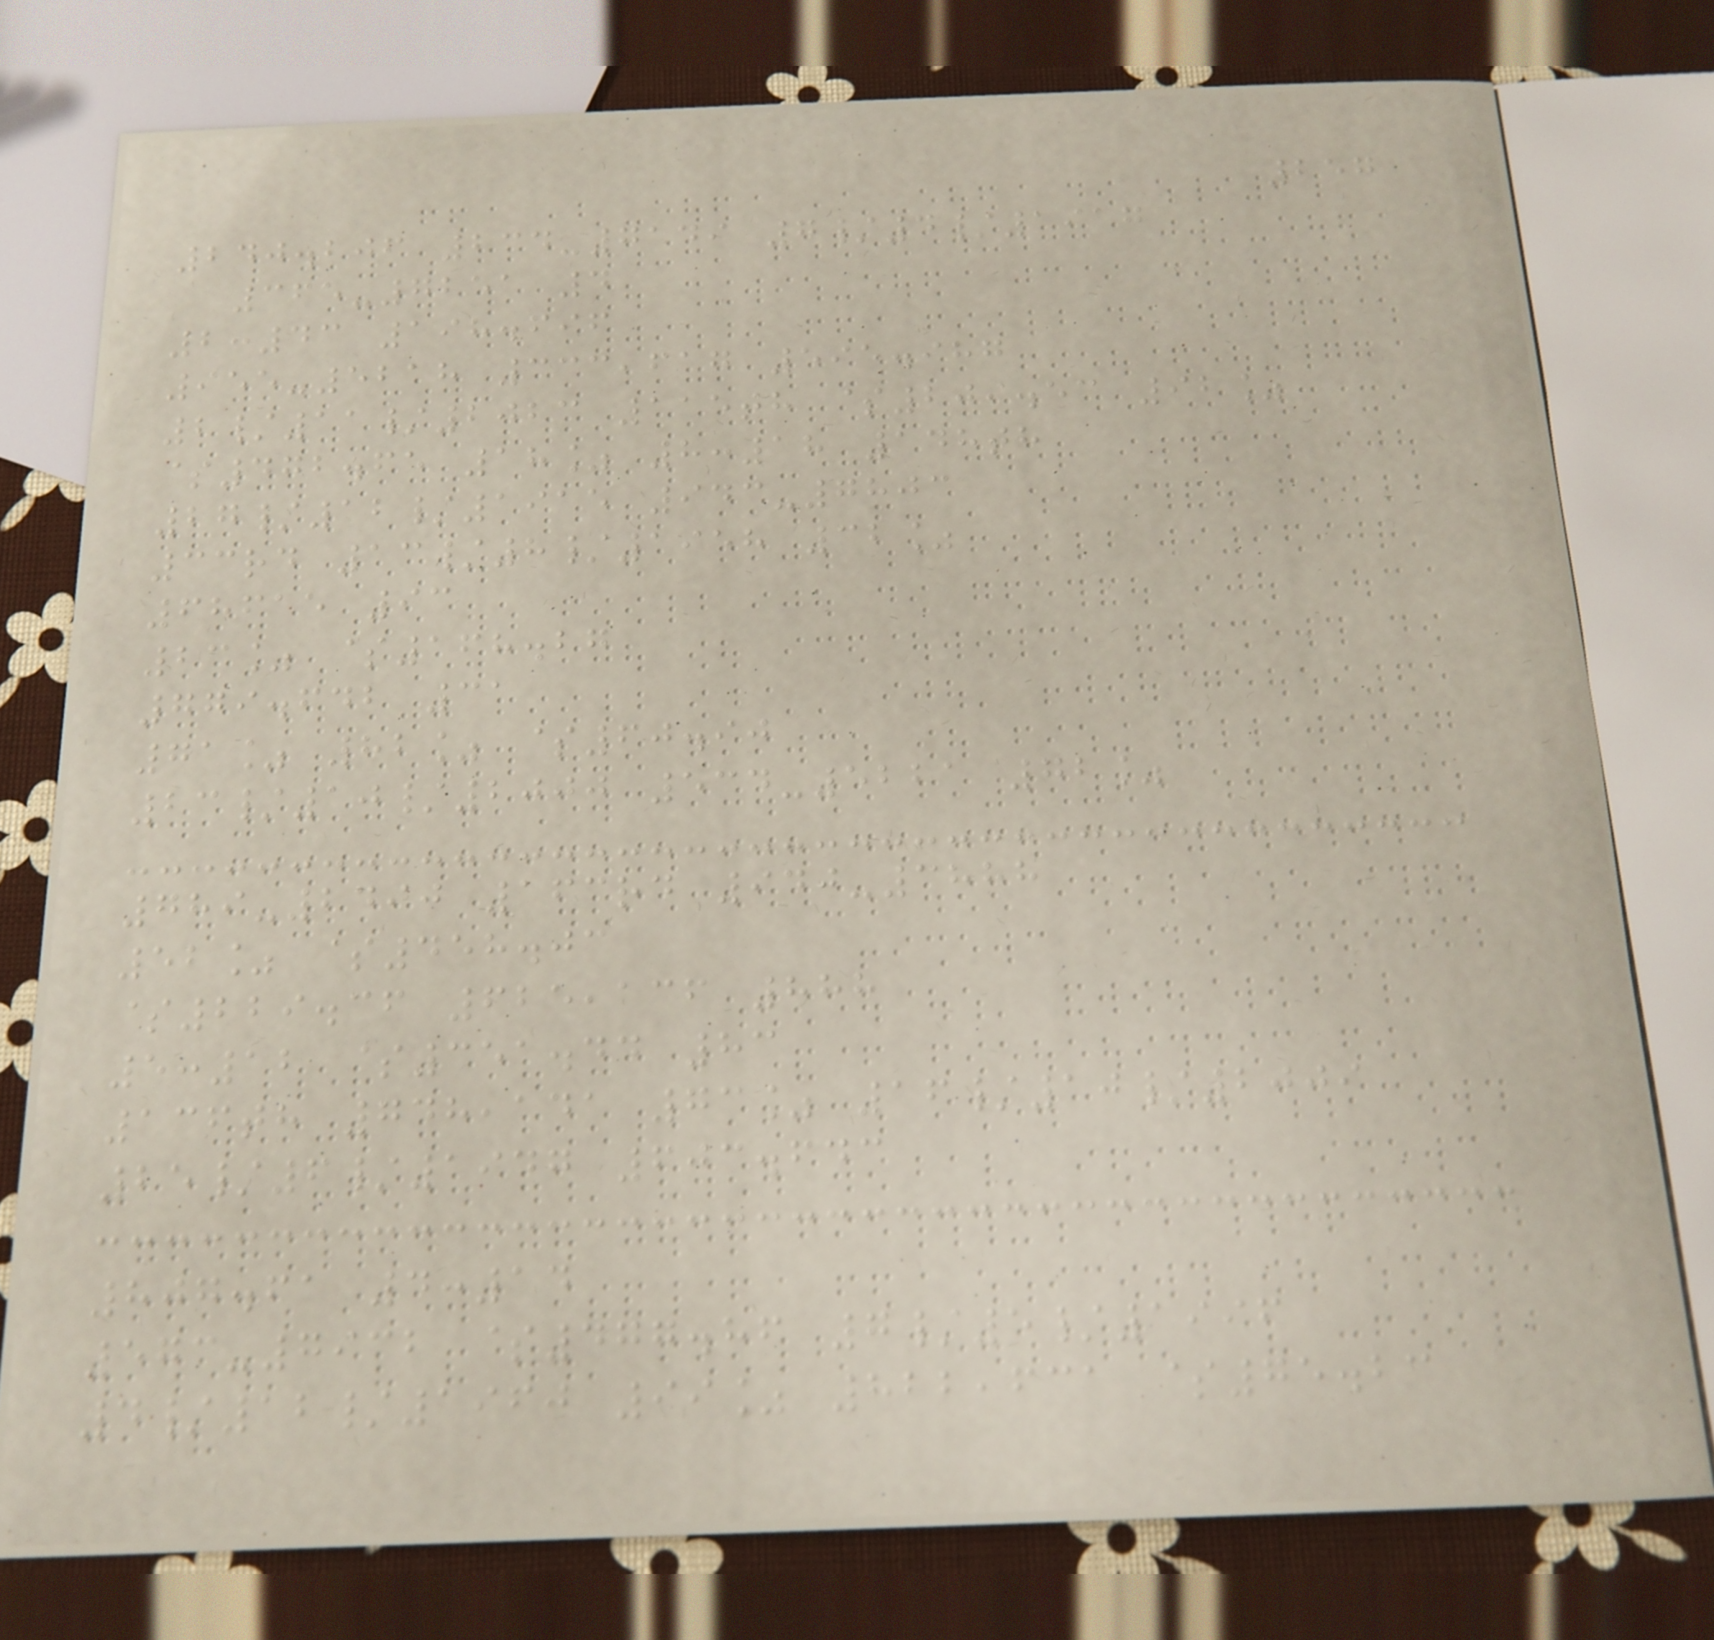257
240.206 234-7149 7/4/1917
365-7251 4
2:43 198.696
955-5218 333,617 595.987
2/11/2023 115th $209.53 92%
$472.65 18% 8:18 148th
27/12/1915 943-7803
33rd 13/8/1958 32%
68615 93
23% $168.27
779.642 31
71% 82% $60.90
23/10/2000 534-5221 72%
789-2490 163rd 940-3888
52% $458.03
$229.36 625,136 888
5:12 $351.44 83
136th 748,141 73% 16/10/2009
25/6/1947 603.643
807.61 4:14
573-7932 $477.86 7/5/1996
4/12/1960 99% 822,631 $75.23
